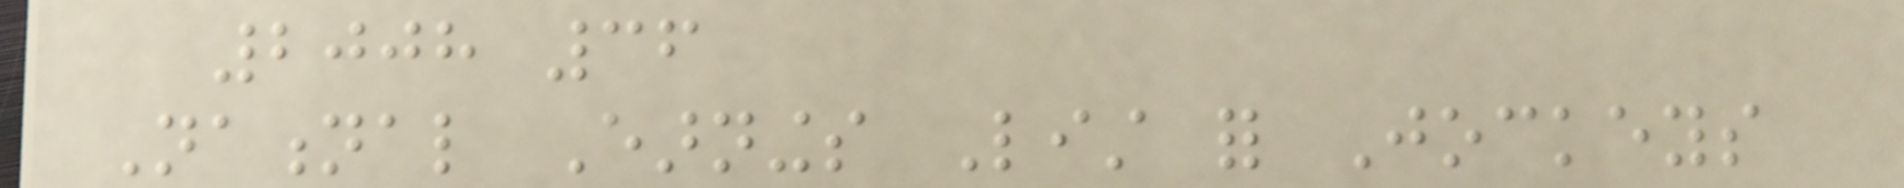2008 36
National Earnings List for Jockeys
